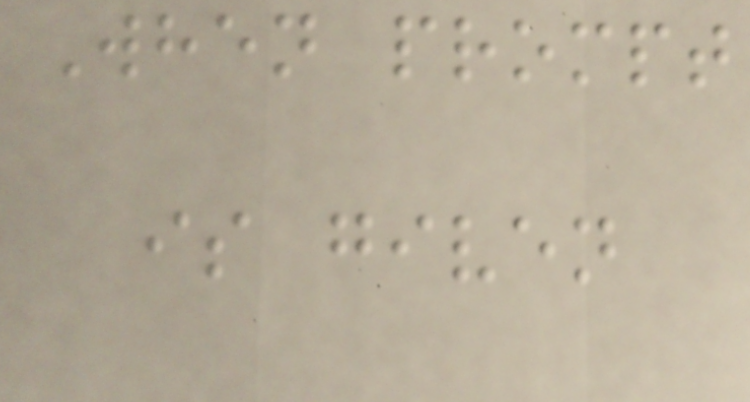When prompt
is given
